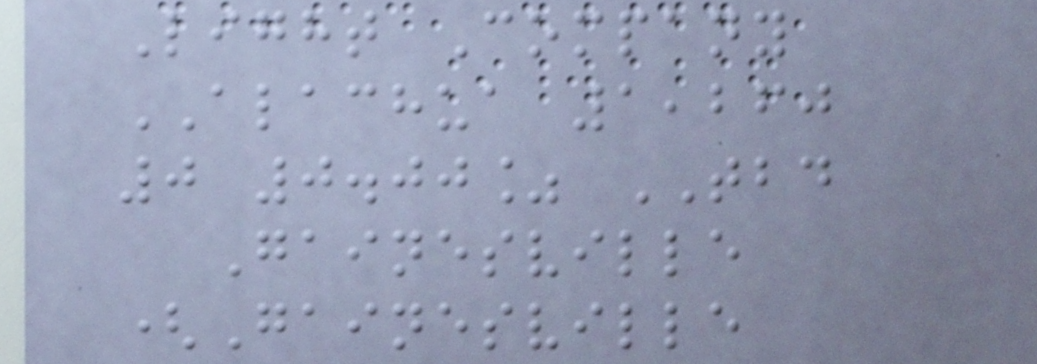Light Company
ALACHUA 1,260
0 0.00% TBD
Gainesville
(Gainesville
